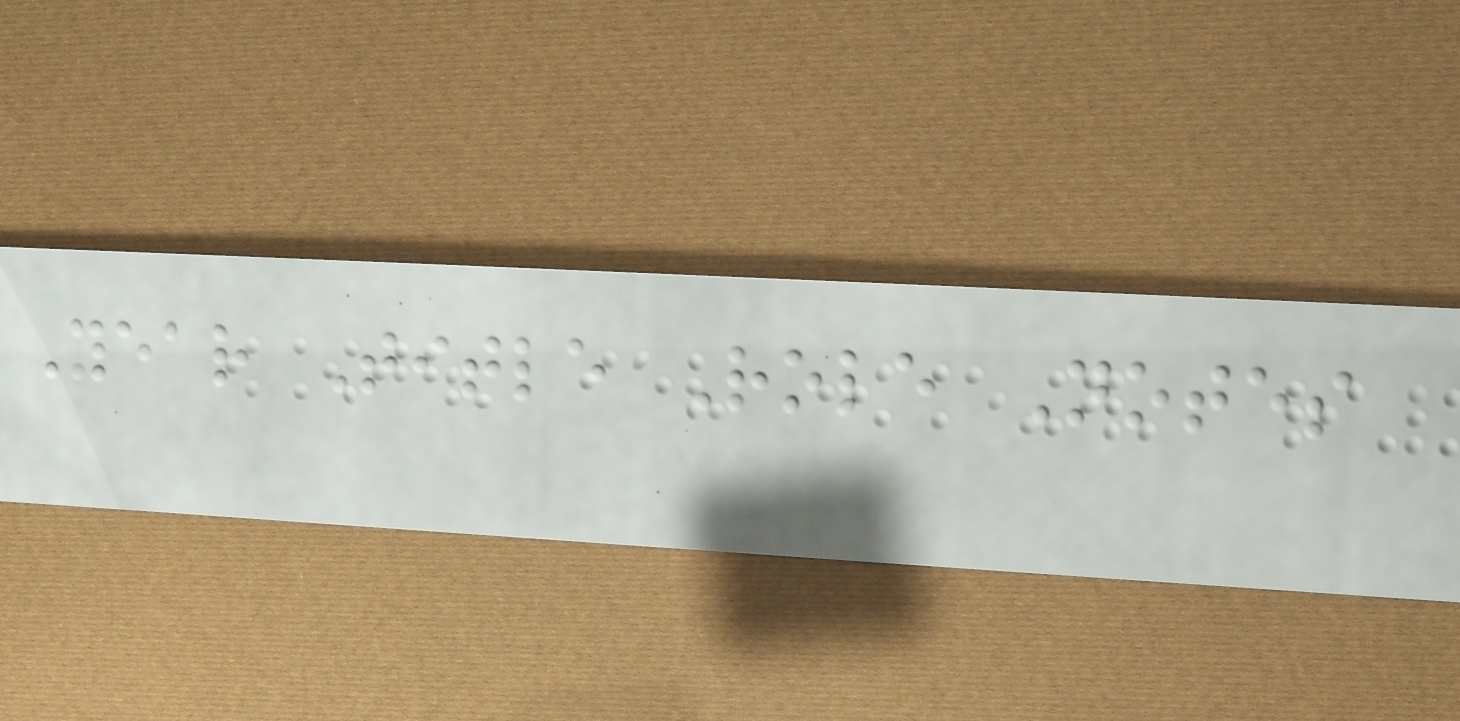Year Title Role Notes
